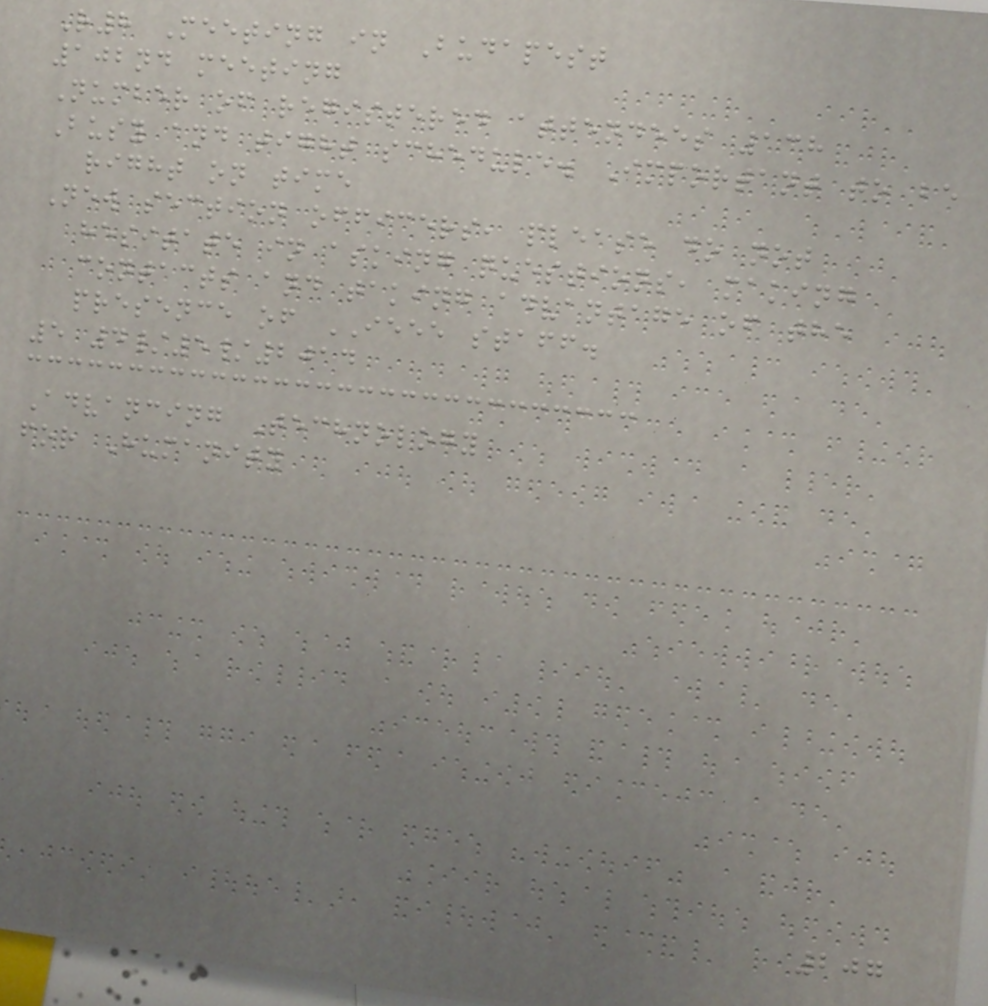R8 Meeting in Budapest
102nd meeting
Number of registered attendees 138
Busy and tight schedule. Important to be
right on time
New section officers, please do not
hesitate in asking questions, making
contacts and taking advantage of the
presence of IEEE staff.
5 4/5/2014
Advancing Technology
for Humanity
207
